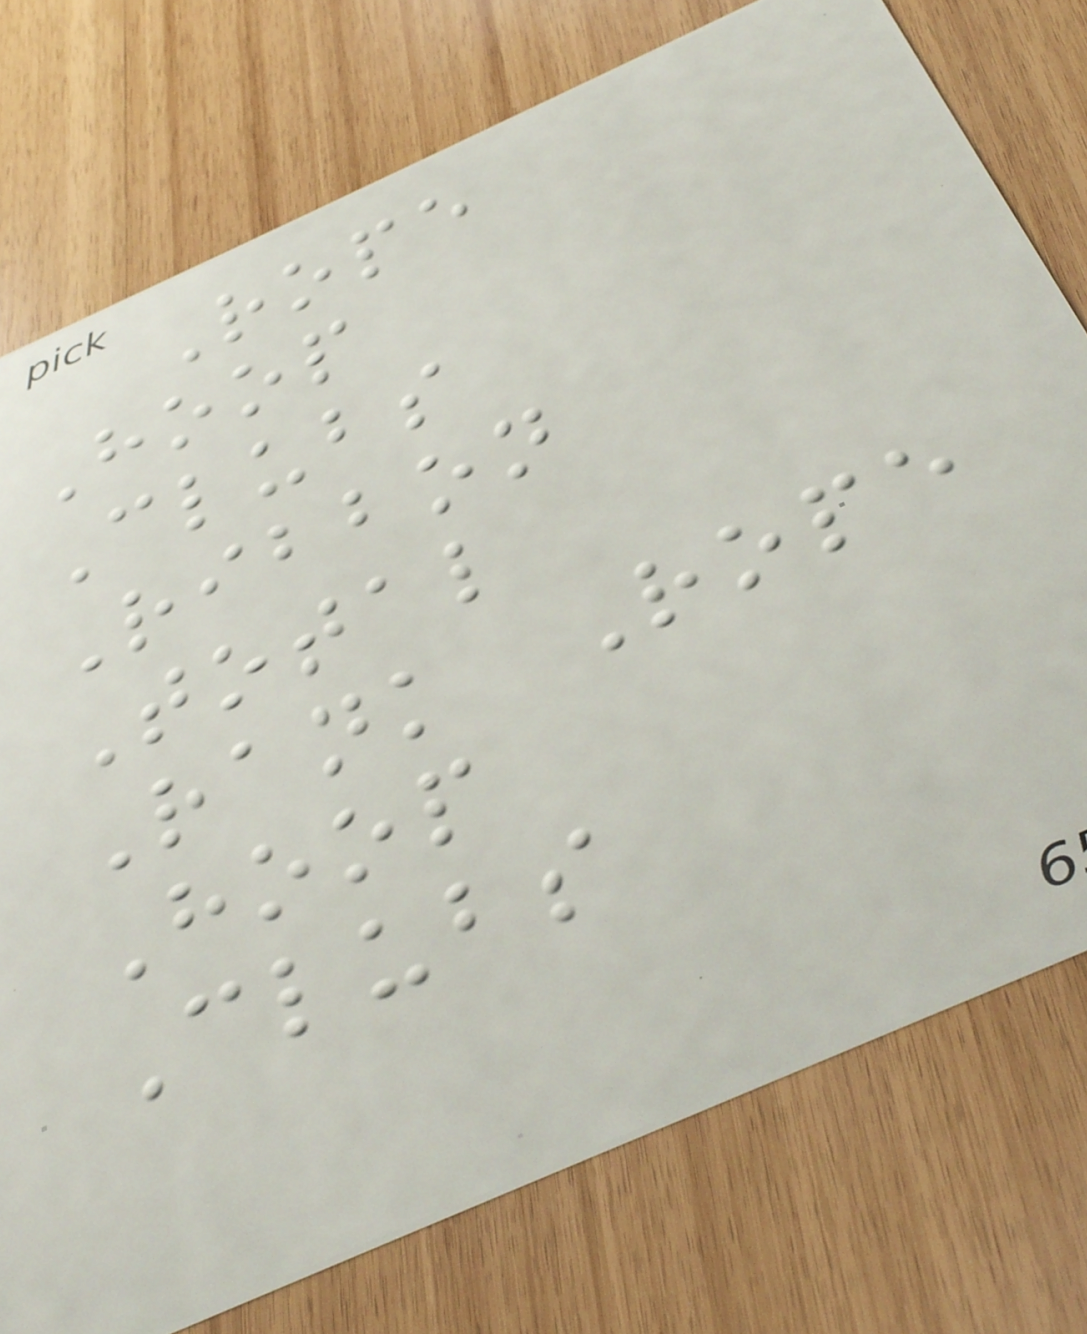Rope
Hoop
Clubs
Ribbon
Total
Rank Rope
Hoop
Clubs
